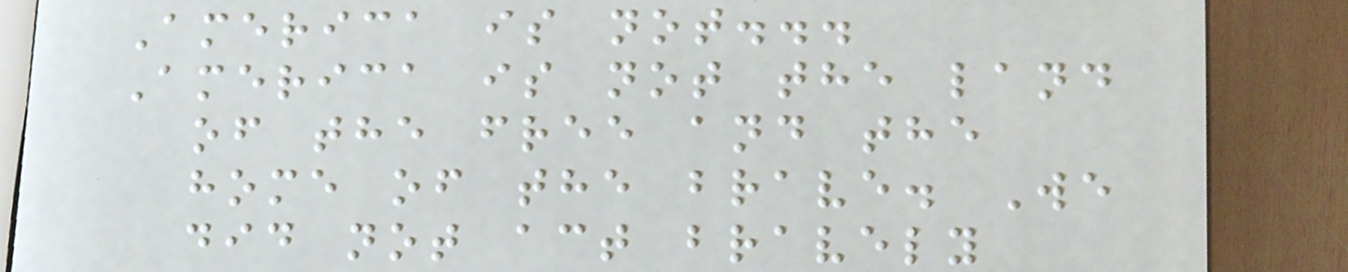America is not...
America is not the land
of the free and the
home of the brave. We
did not act bravely
